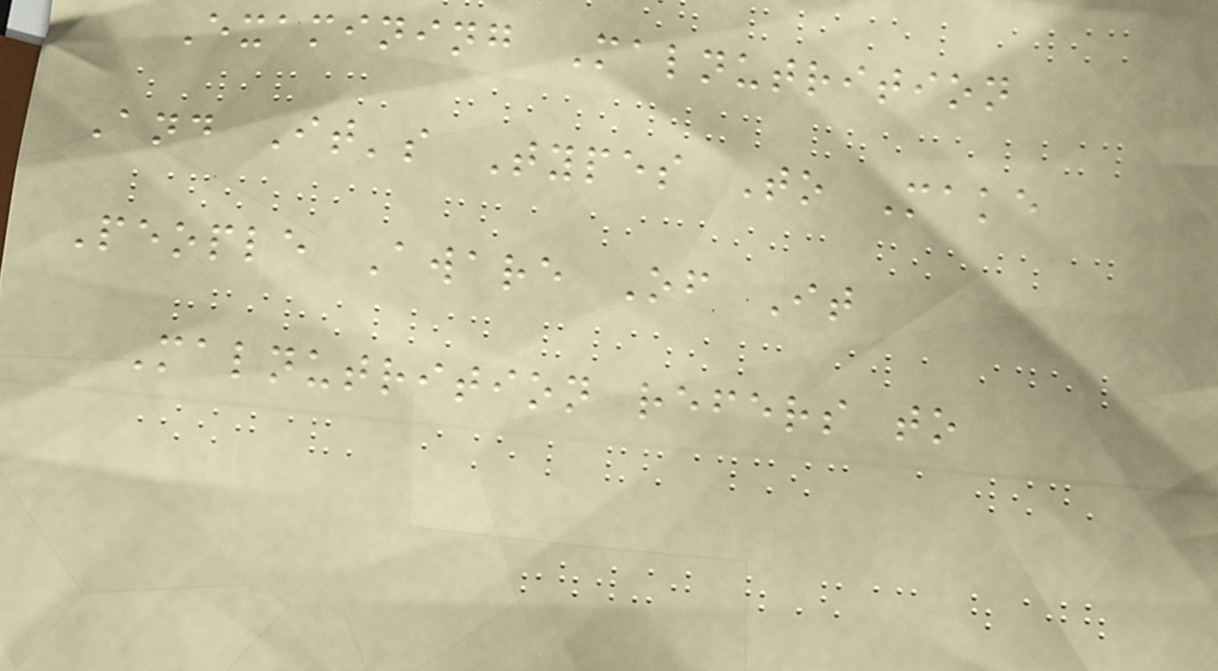Examining Malnutrition
And It's Types To Make
People Aware Of It
Malnutrition refers to
